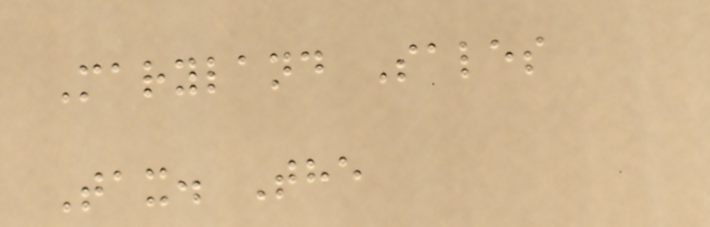Maryland Sales
Tax. The
